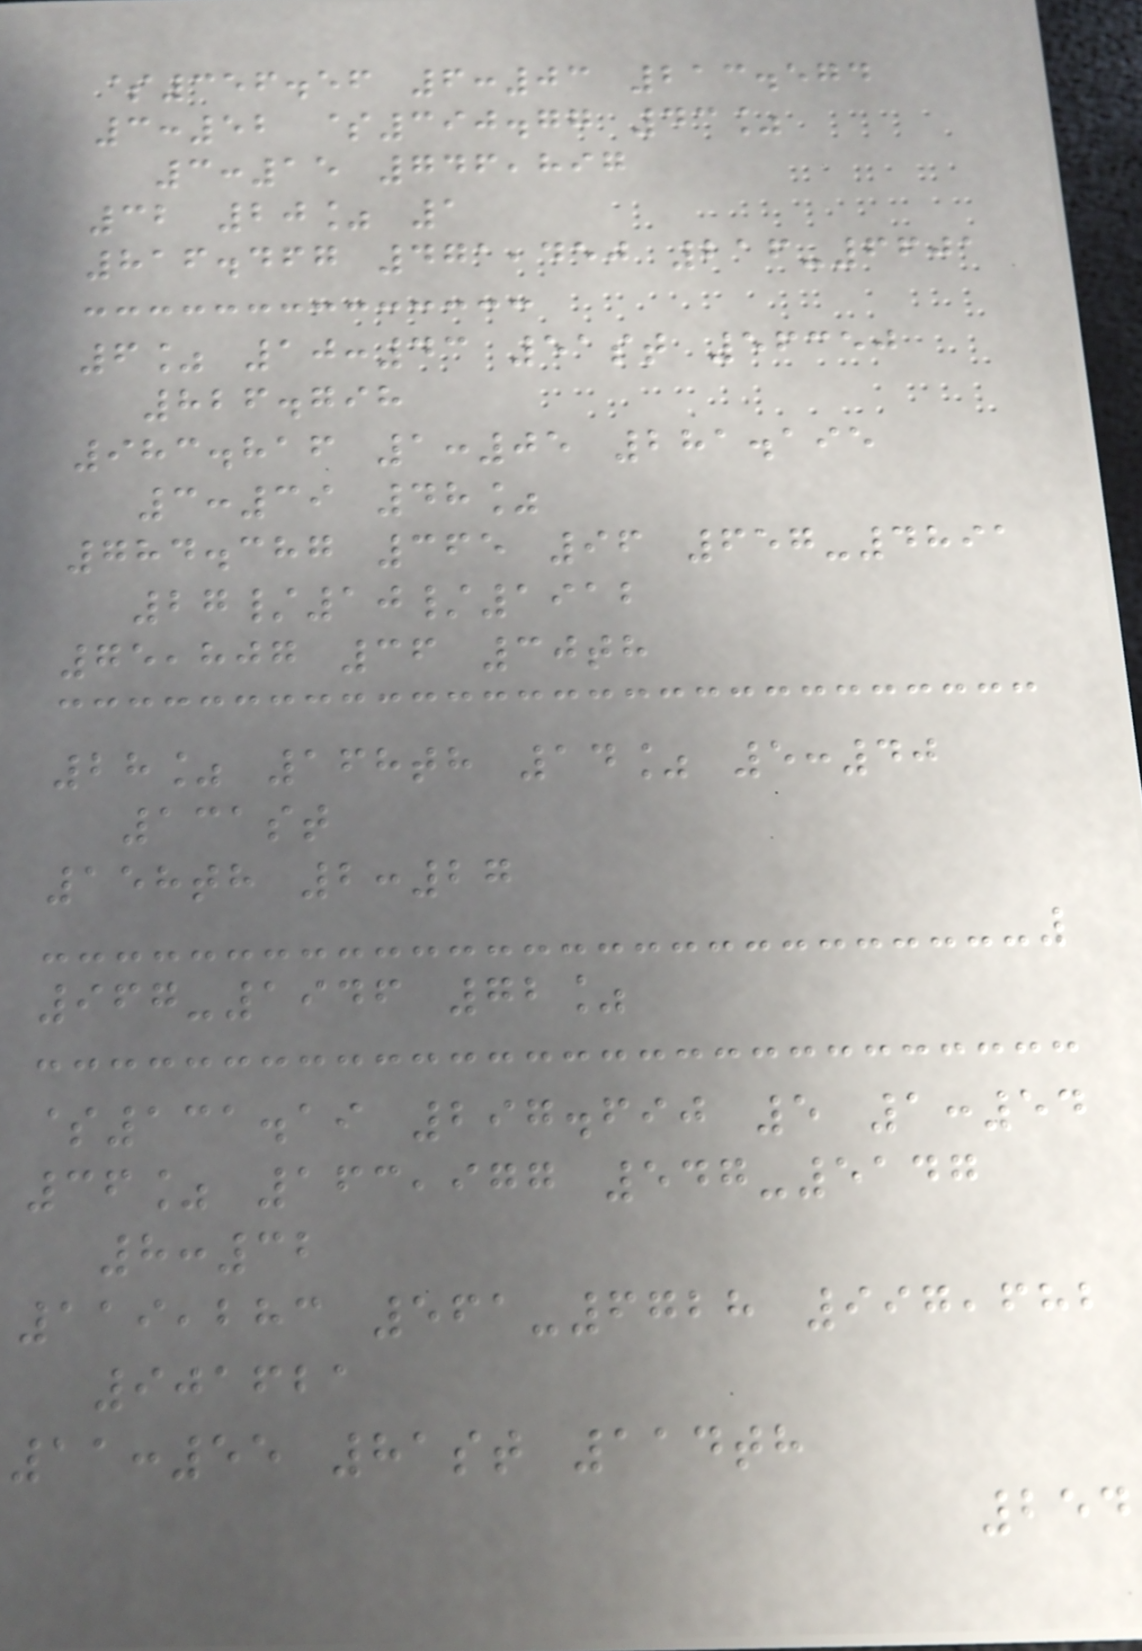$356.56 6:03 213.574
3:52 $390.77 43%
3:15 746,897
32 20% 1
816.467 471,450 216-6601
6% 10:43 51st 56350
826.798
983.816 1:05 281.195
3:39 48%
784.387 365 96 657-4891
27/10/1912
75,807 36 30th
28% 168th 14% 5:40
131st
158th 2:27
967-1946 72%
$131.19 297.690 5 1:54
36% 163,977 547-5147
8:32
119,283 561-6728 997,682
901621
11:55 81st 114th
254
